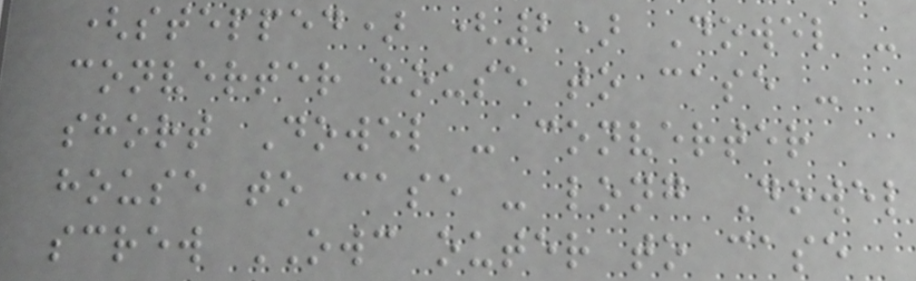(stepped) (2) Dowel -
converter house to case -
short Dowel - converter
house to case - long Dowel
screw OWC outer to case
